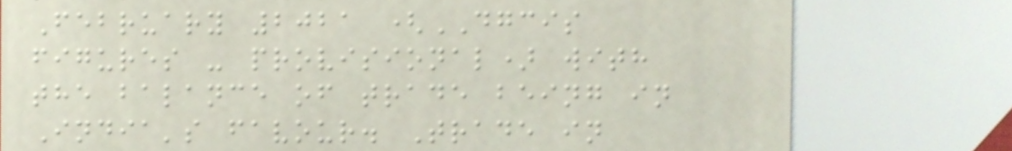February 2021 (DGCIS
figures - provisional) with
the balance of trade being in
India's favour. Trade in
